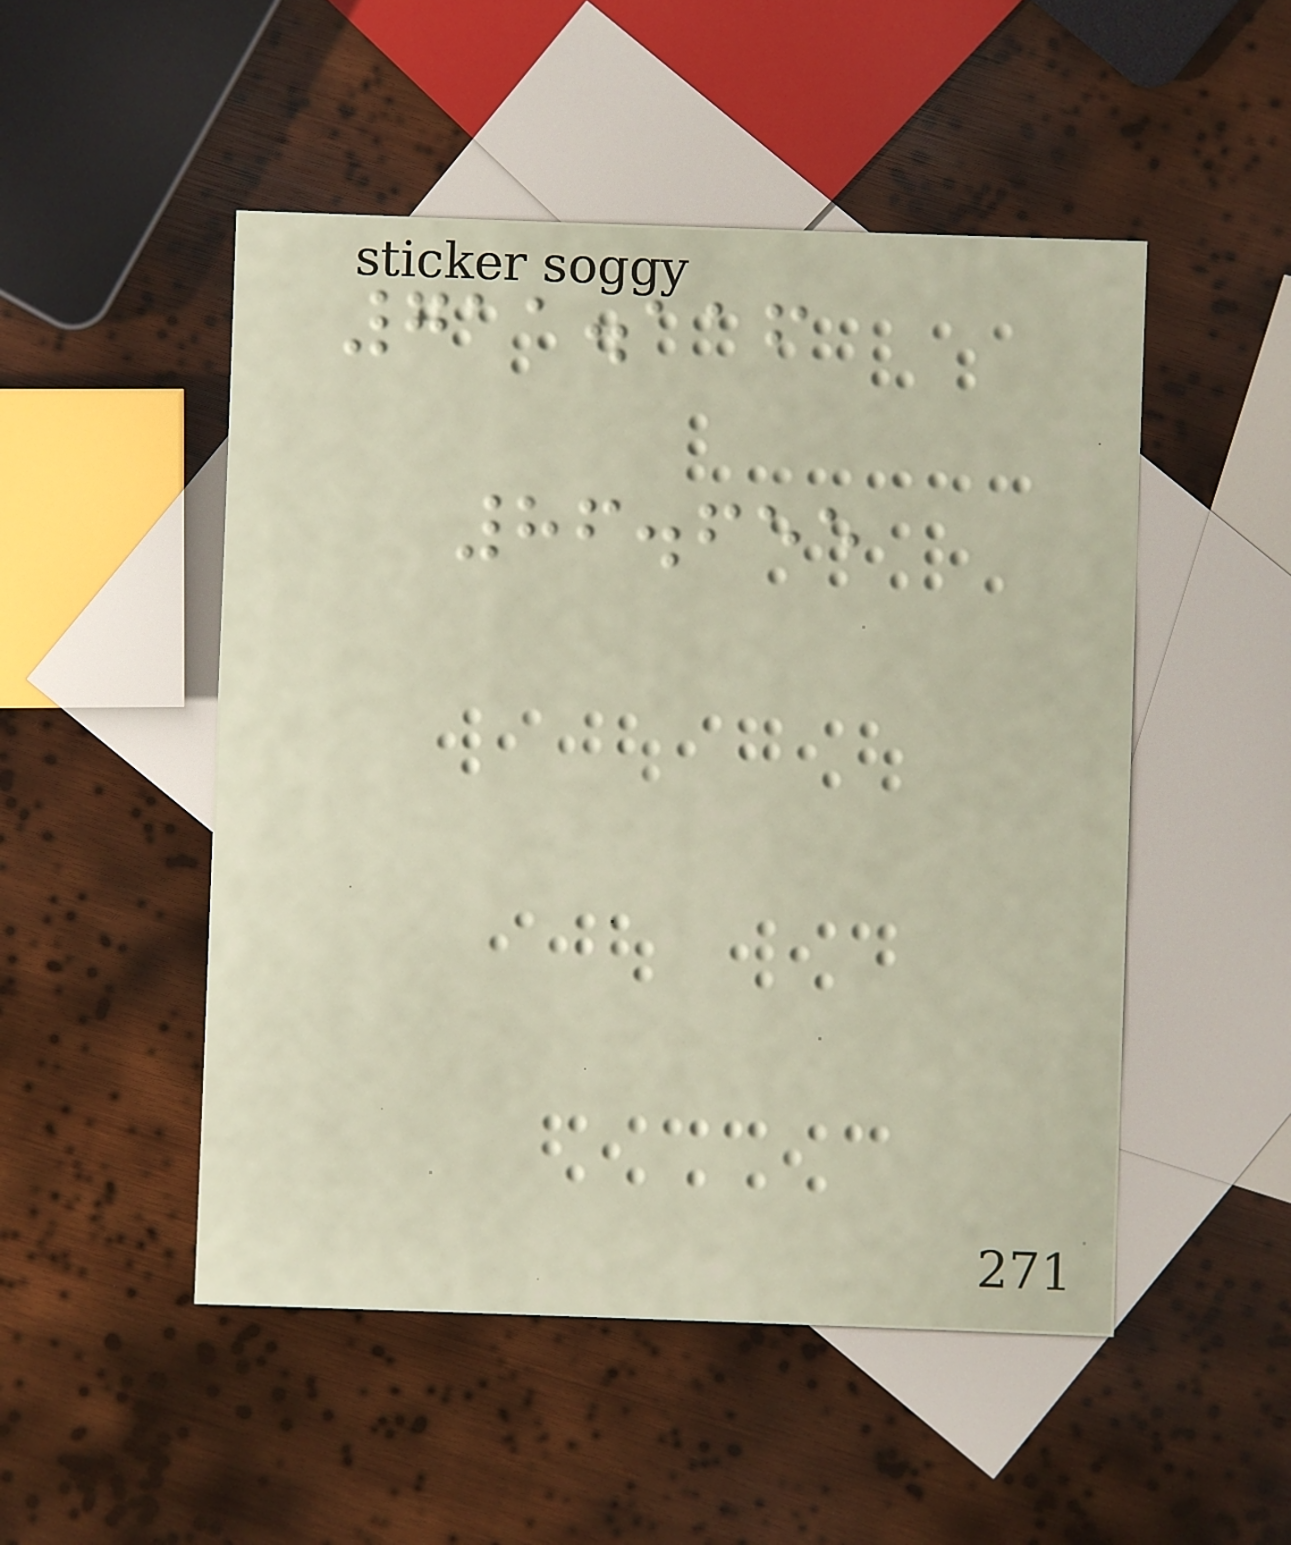711.116
86.655
